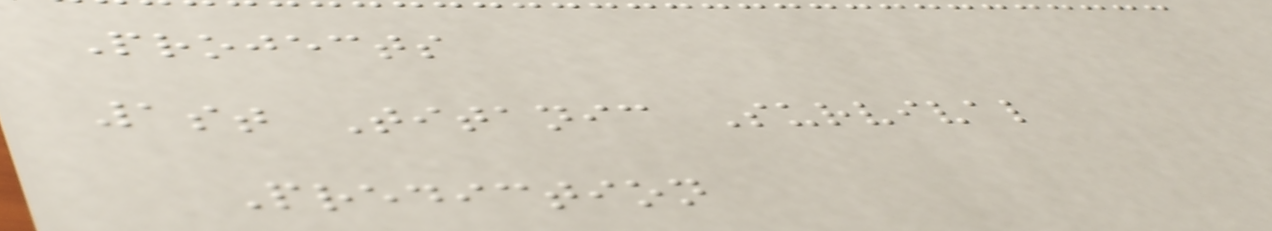Projects
1st Titanic Survival
Prediction
